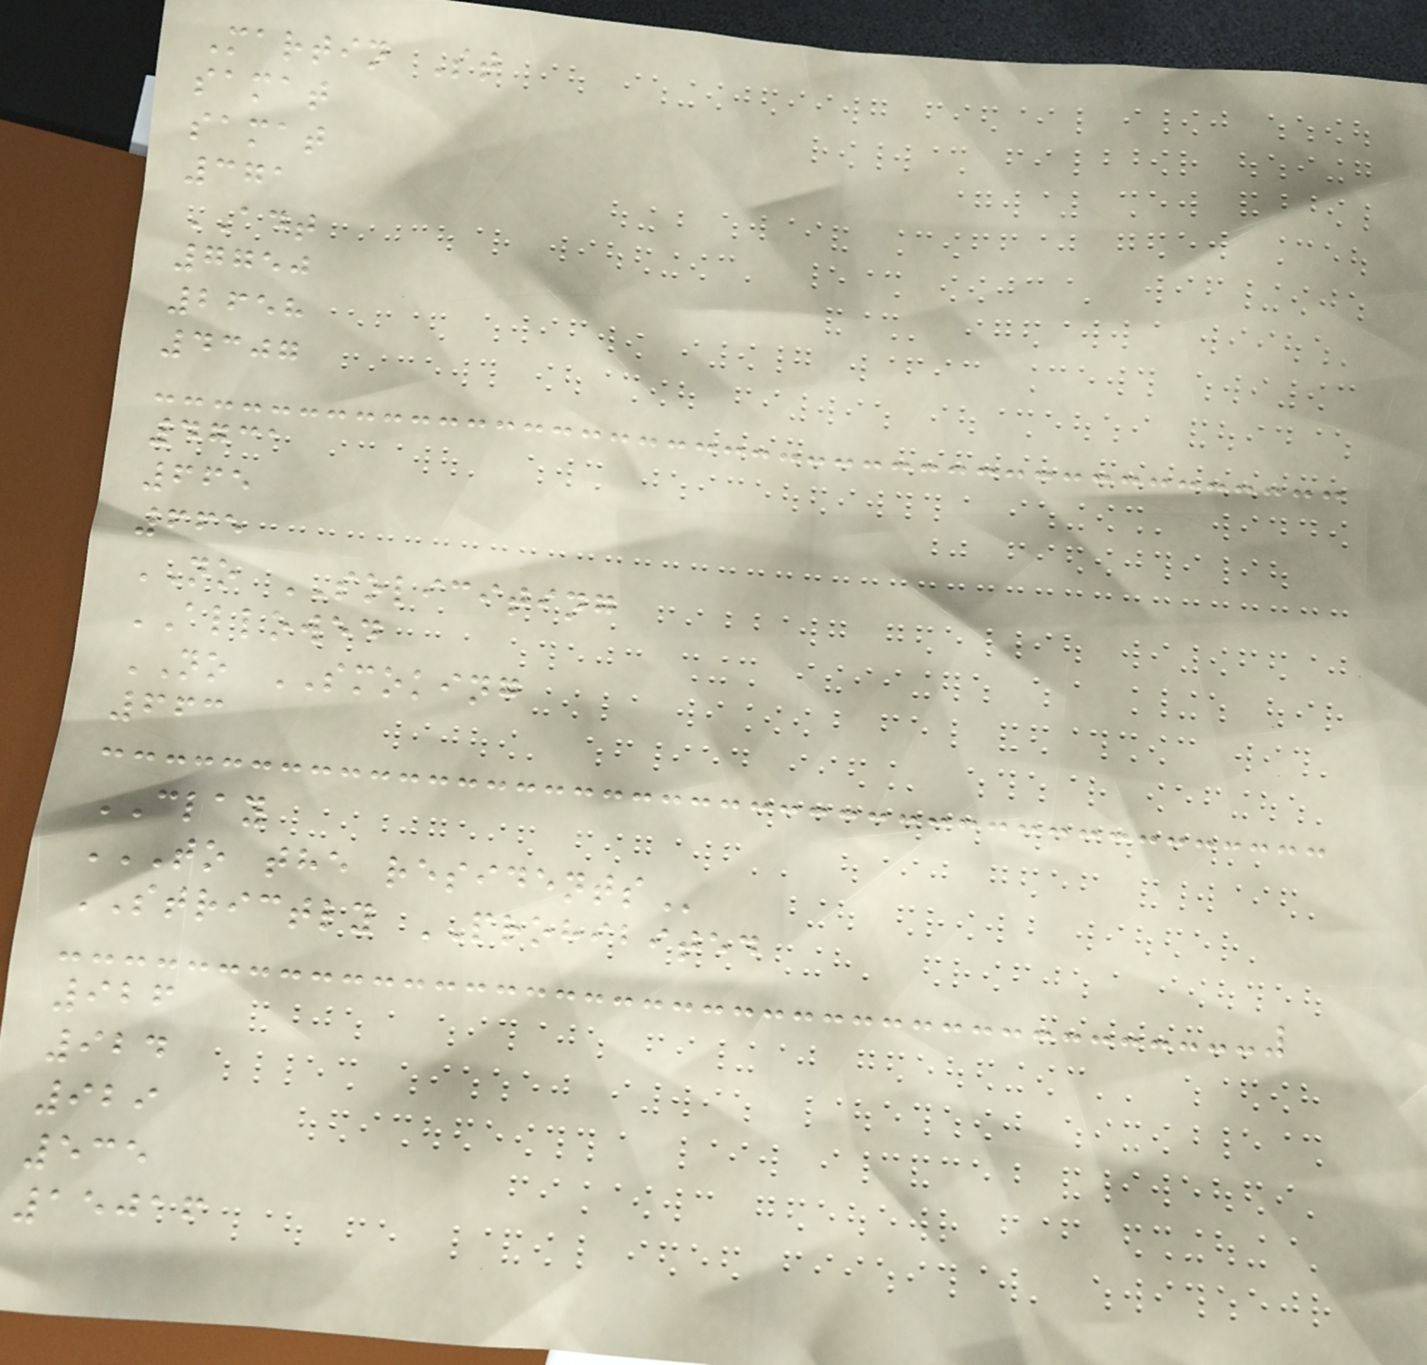Martin St
samat
samat
371
ADT
7750
2658
4307
4731
665
665
NO SOLICITING
ALLOWED
NO SMOKING
663
CLAY
TO THE RESIDENTS
STRICTLY PROHIBITED
926
924
929
535
15016
